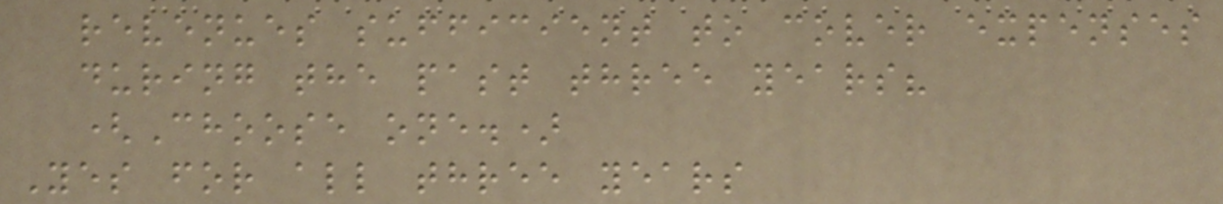revenues sufficient to cover expenses
during the past three years?
(Choose one.)
Yes for all three years
